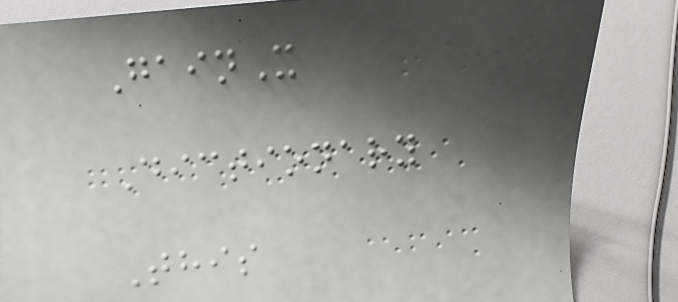GainX
Dictionary
This
